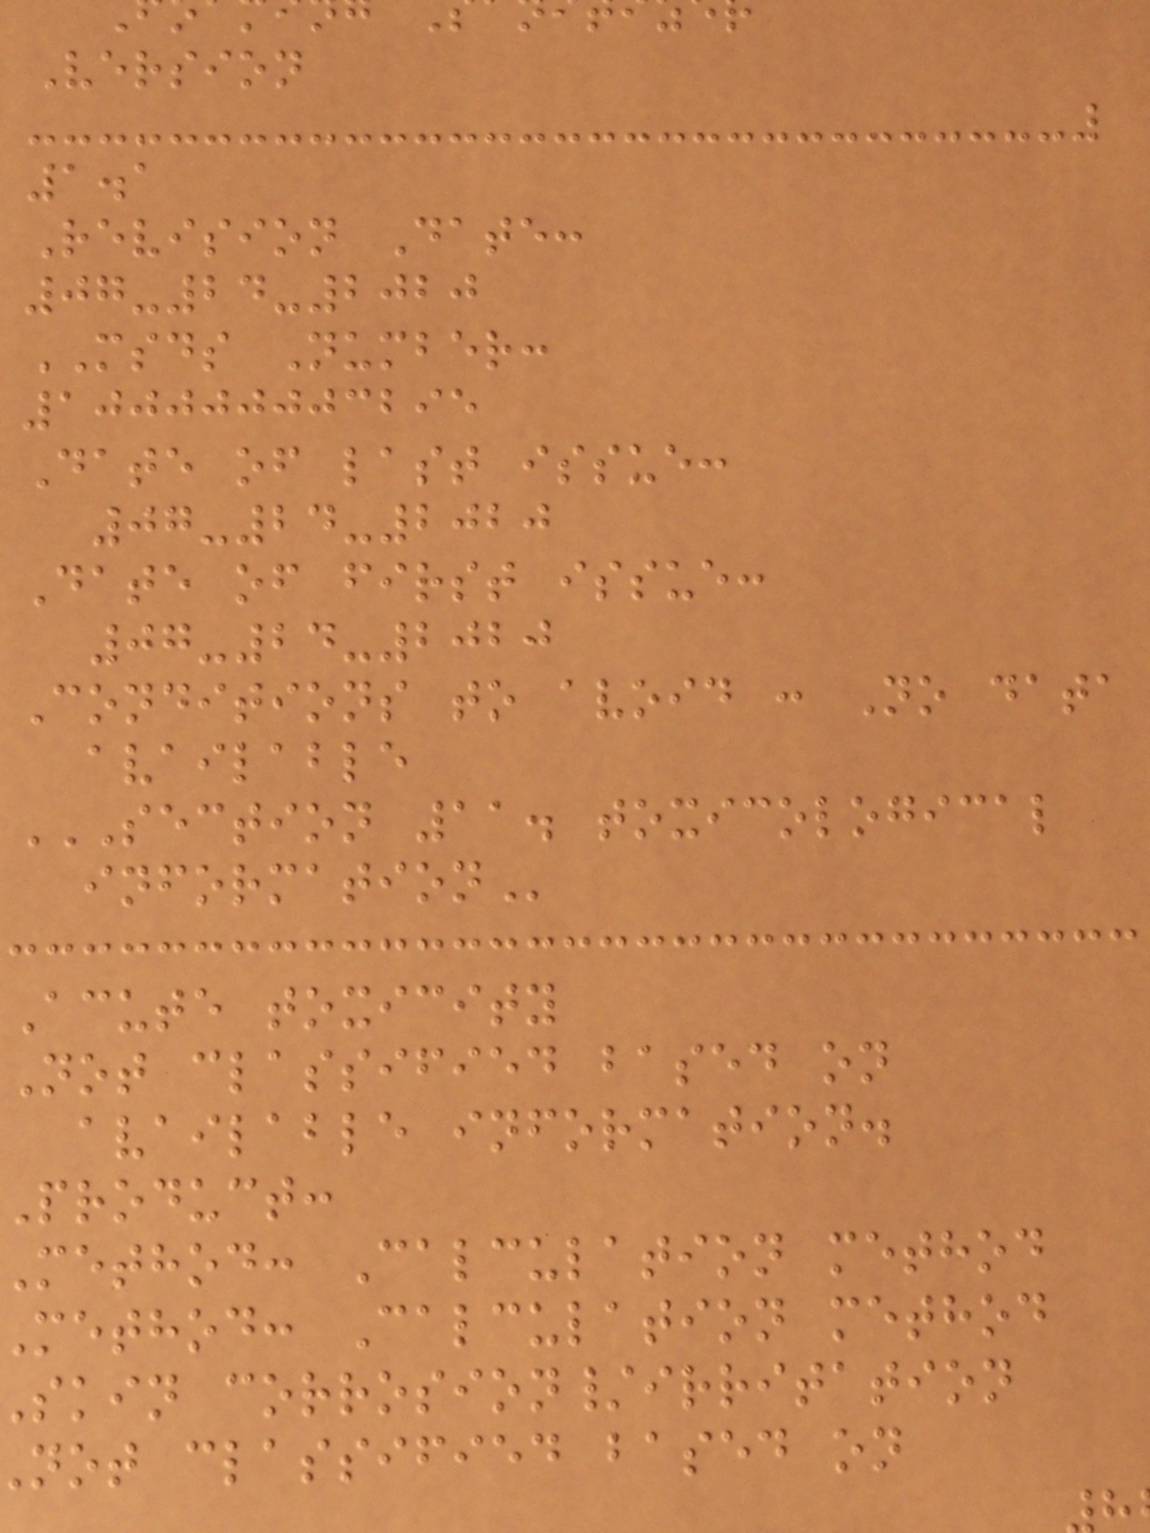Version
1.1
Revision Date:
07-24-2020
MSDS Number:
100000003295
Date of last issue:
07-24-2020
Date of first issue:
07-24-2020
Conditions to avoid : No data
available
SECTION 11. TOXICOLOGICAL
Acute toxicity
Not classified based on
available information.
product:
method: Calculation method
method: Calculation method
skin corrosion/irritation
not classified based on
